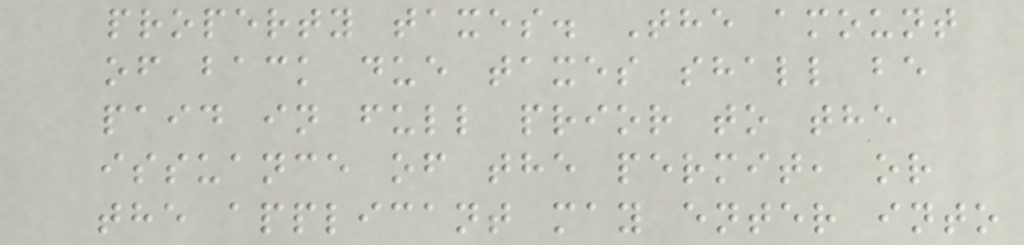property taxes. The amount
of back due taxes shall be
paid in full prior to the
issuance of the permit, or
the applicant may enter into
